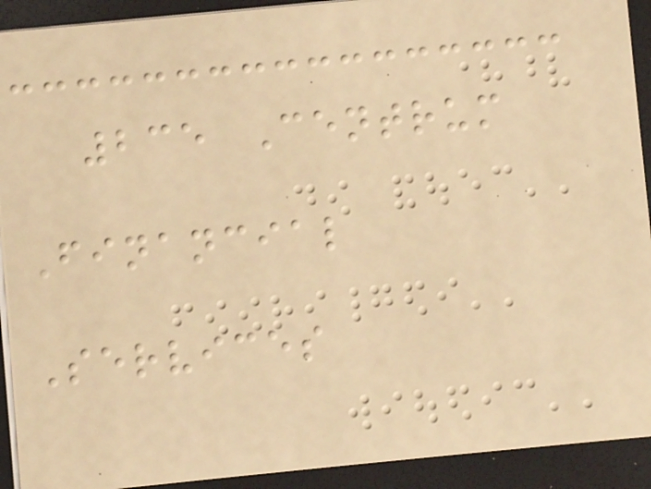235 Centrum
Financial
Services
